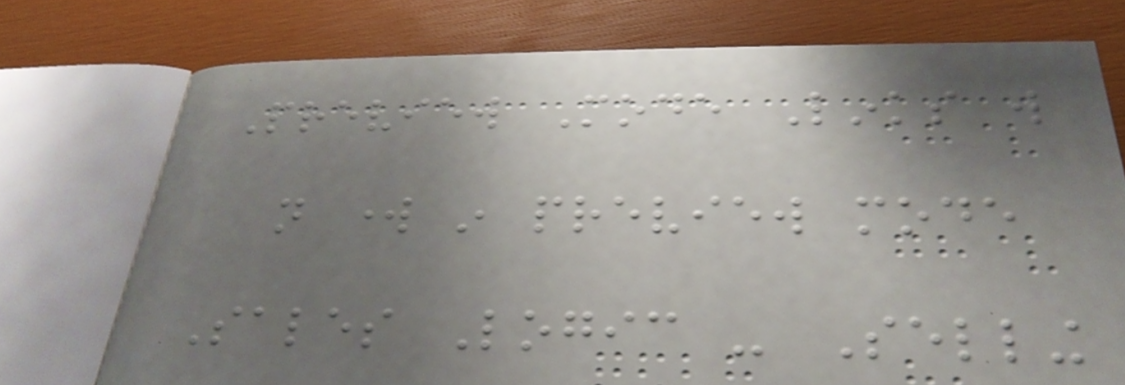Preview Mode Links will
not work in preview mode
Sales Logic - Selling
